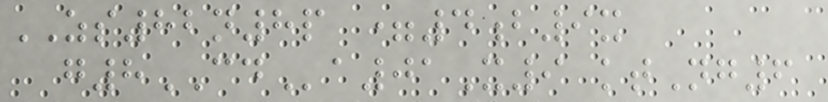ZS82n8p =4b9x
g8CDa01X9 ktNg6
